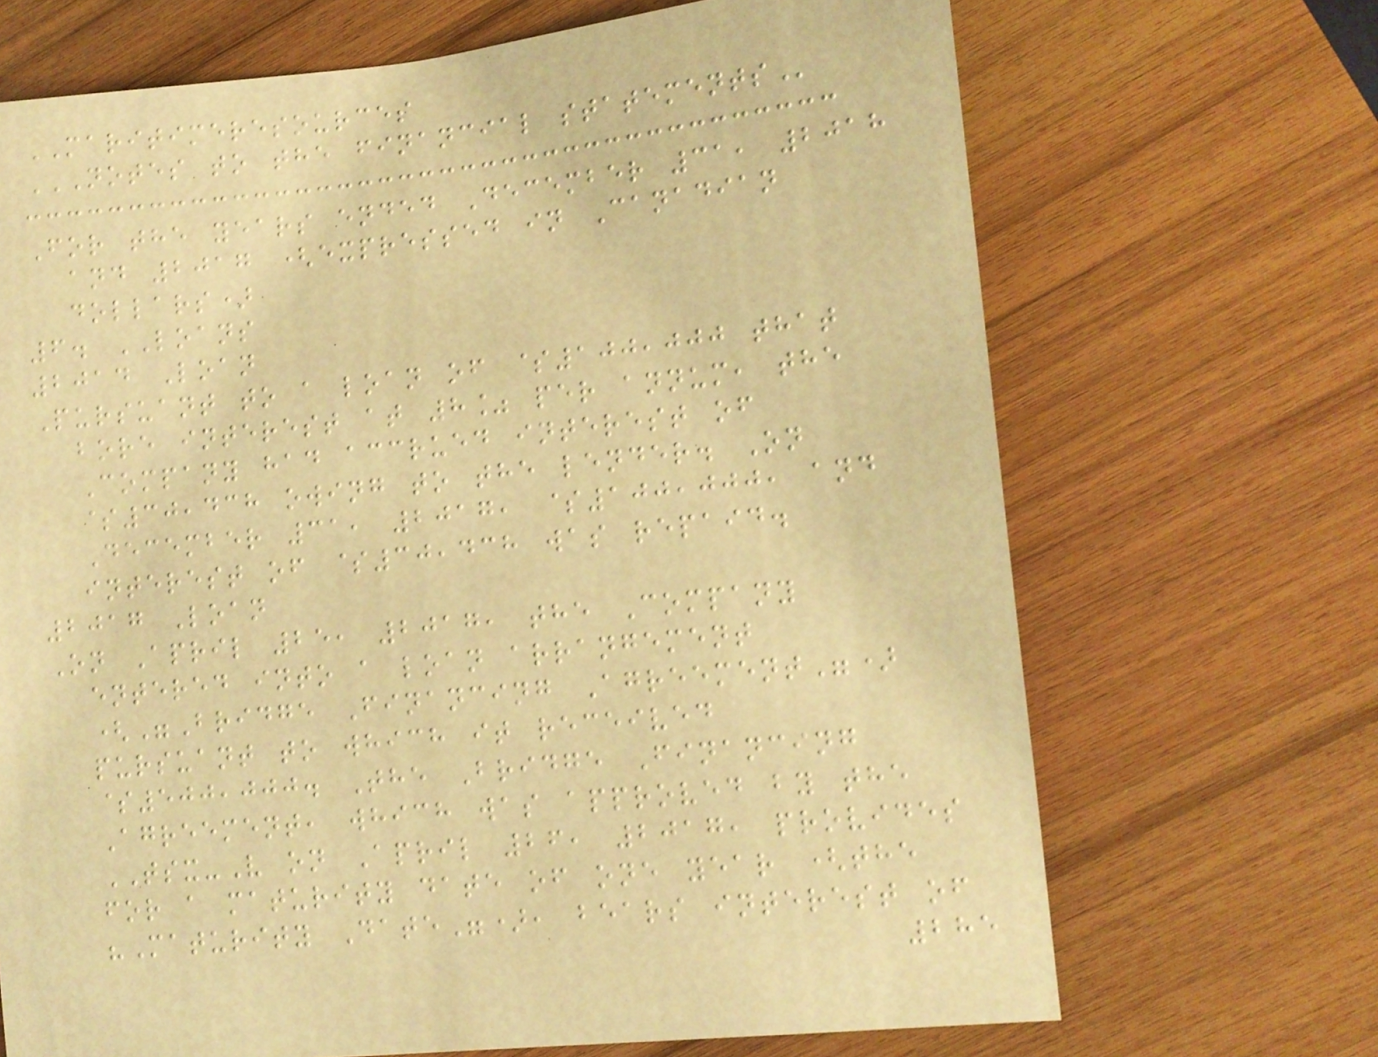MARITIMERESOURCES
NOTES TO THE FINANCIAL STATEMENTS
For the years ended December 31, 2018
and 2017 (expressed in Canadian
dollars)
6. LOANS
2014 Loan
Pursuant to a loan of $100,000 that
bore interest at 8% per annum, the
Company had accrued interest of
$30,438 owing to the lender. On
December 31, 2017, $100,000, and
interest of $30,438 was repaid.
2017 Loan
On April 25, 2017, the Company
entered into a loan arrangement
("Bridge Financing Agreement")
pursuant to which it received
$500,000. The Bridge Financing
Agreement, which was approved by the
TSX-V on April 26, 2017, provides
for a maturity date of one year (the
"Maturity Date"), bears interest of
285
